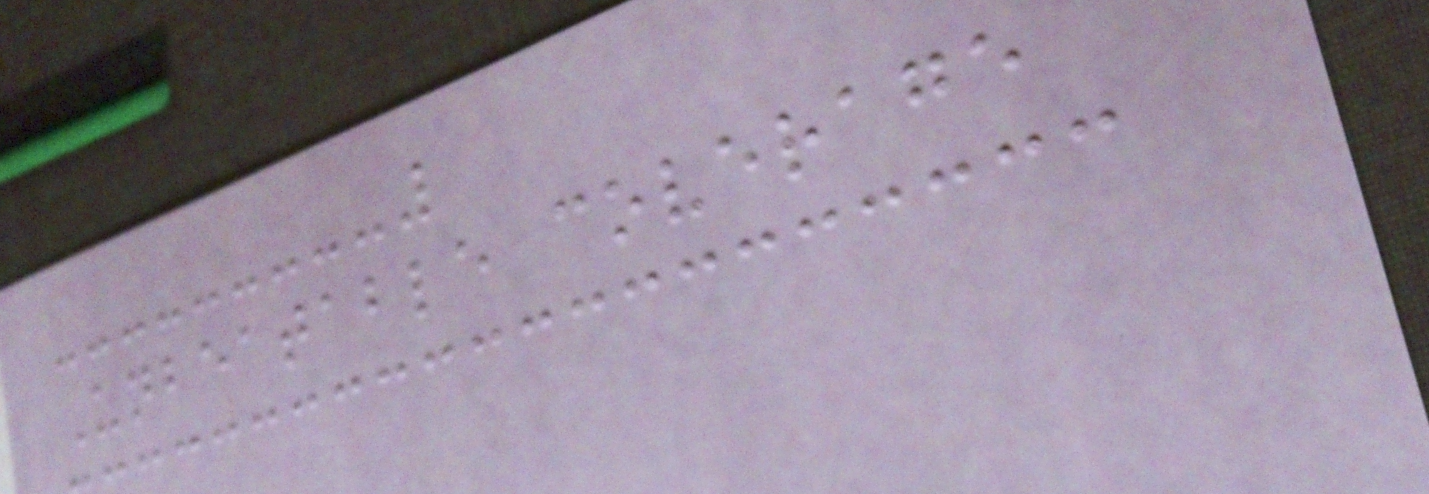Unbeatable coverage
